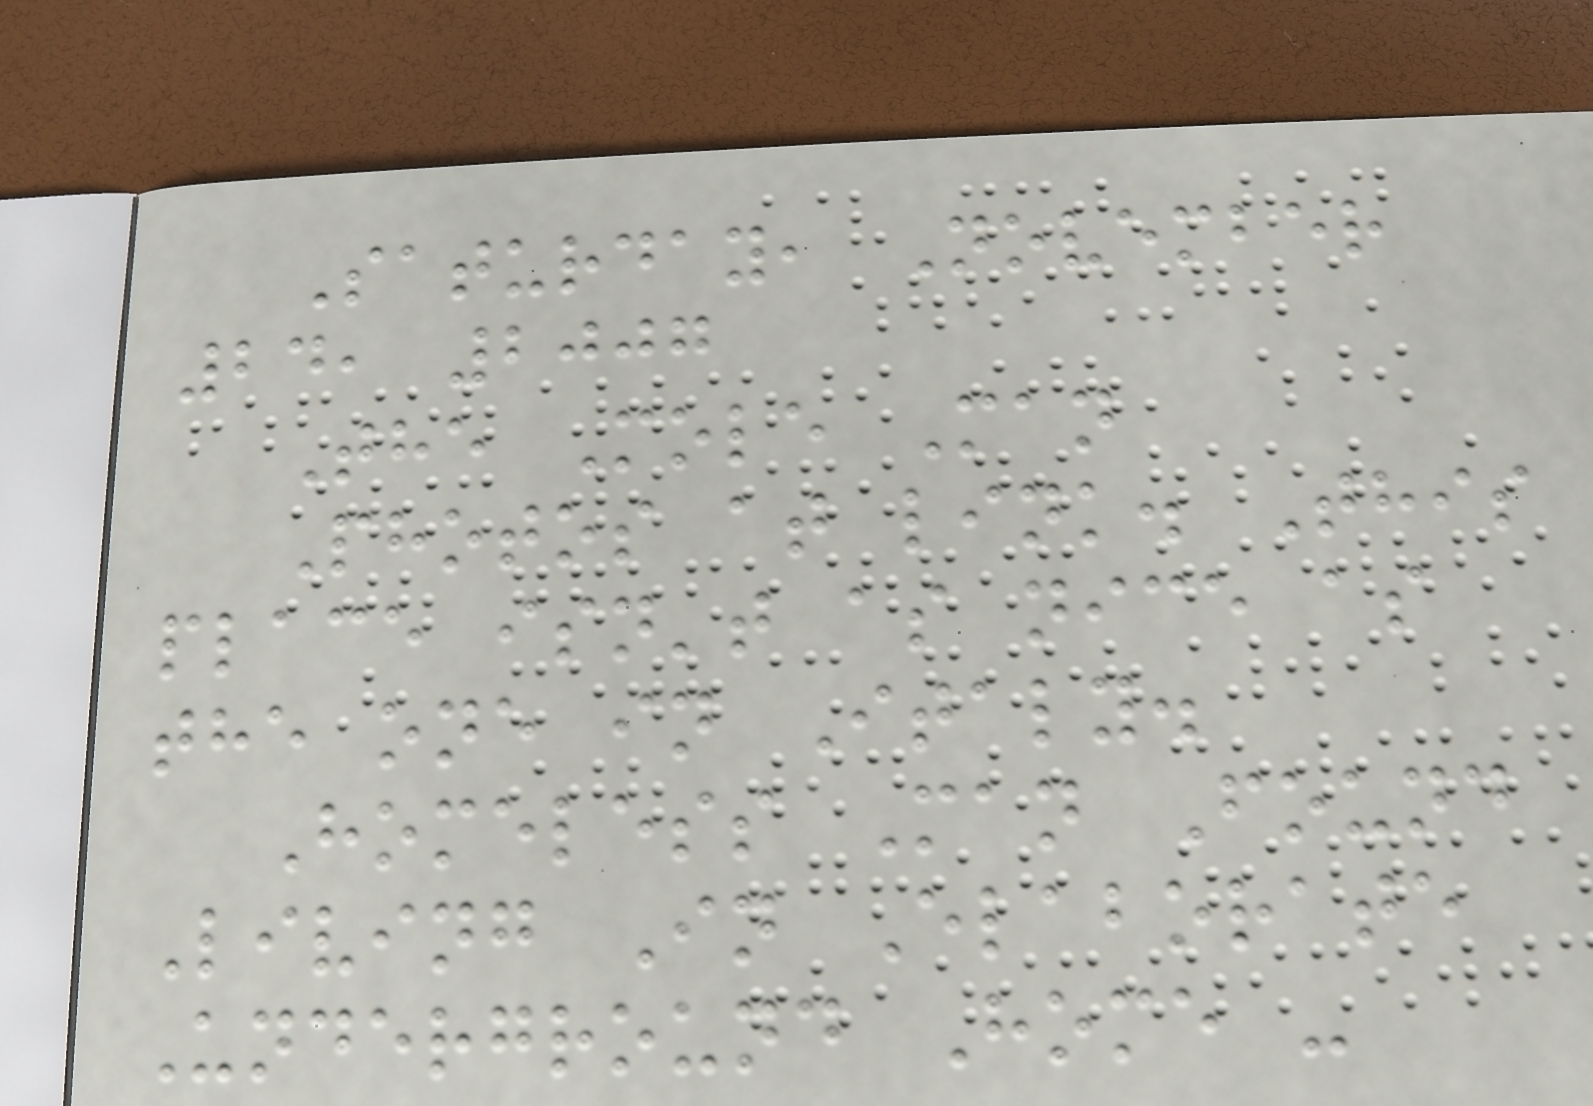Saturday, November
24, 2007
The Mole Man
Photos at link. This
place isn't as nice as
the one in Italy.
Homeless Man Found
Living In Elaborate
Underground Home -
